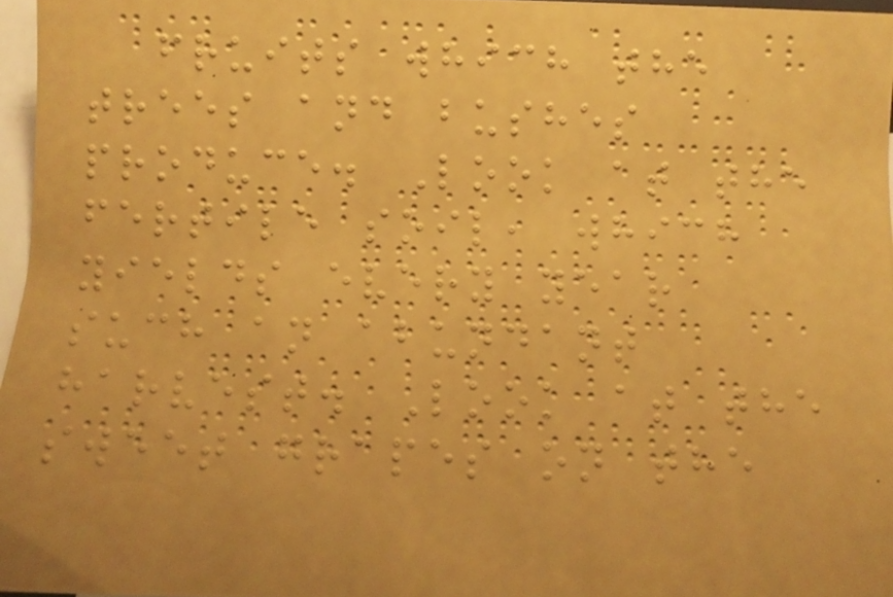fruits which the
trees and bushes
produce. Look at the
fertile soil, which
yields every year
such an abundant
harvest. Look at the
sweet grapes on the
